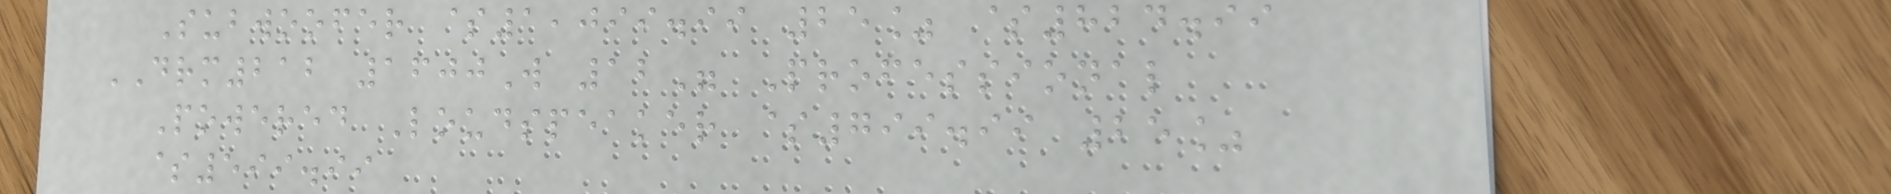Subwoofer $1,099.99 25% $824.99
DRM212 1600W 12" Professional
Powered Loudspeaker $799.99 25%
$599.99
